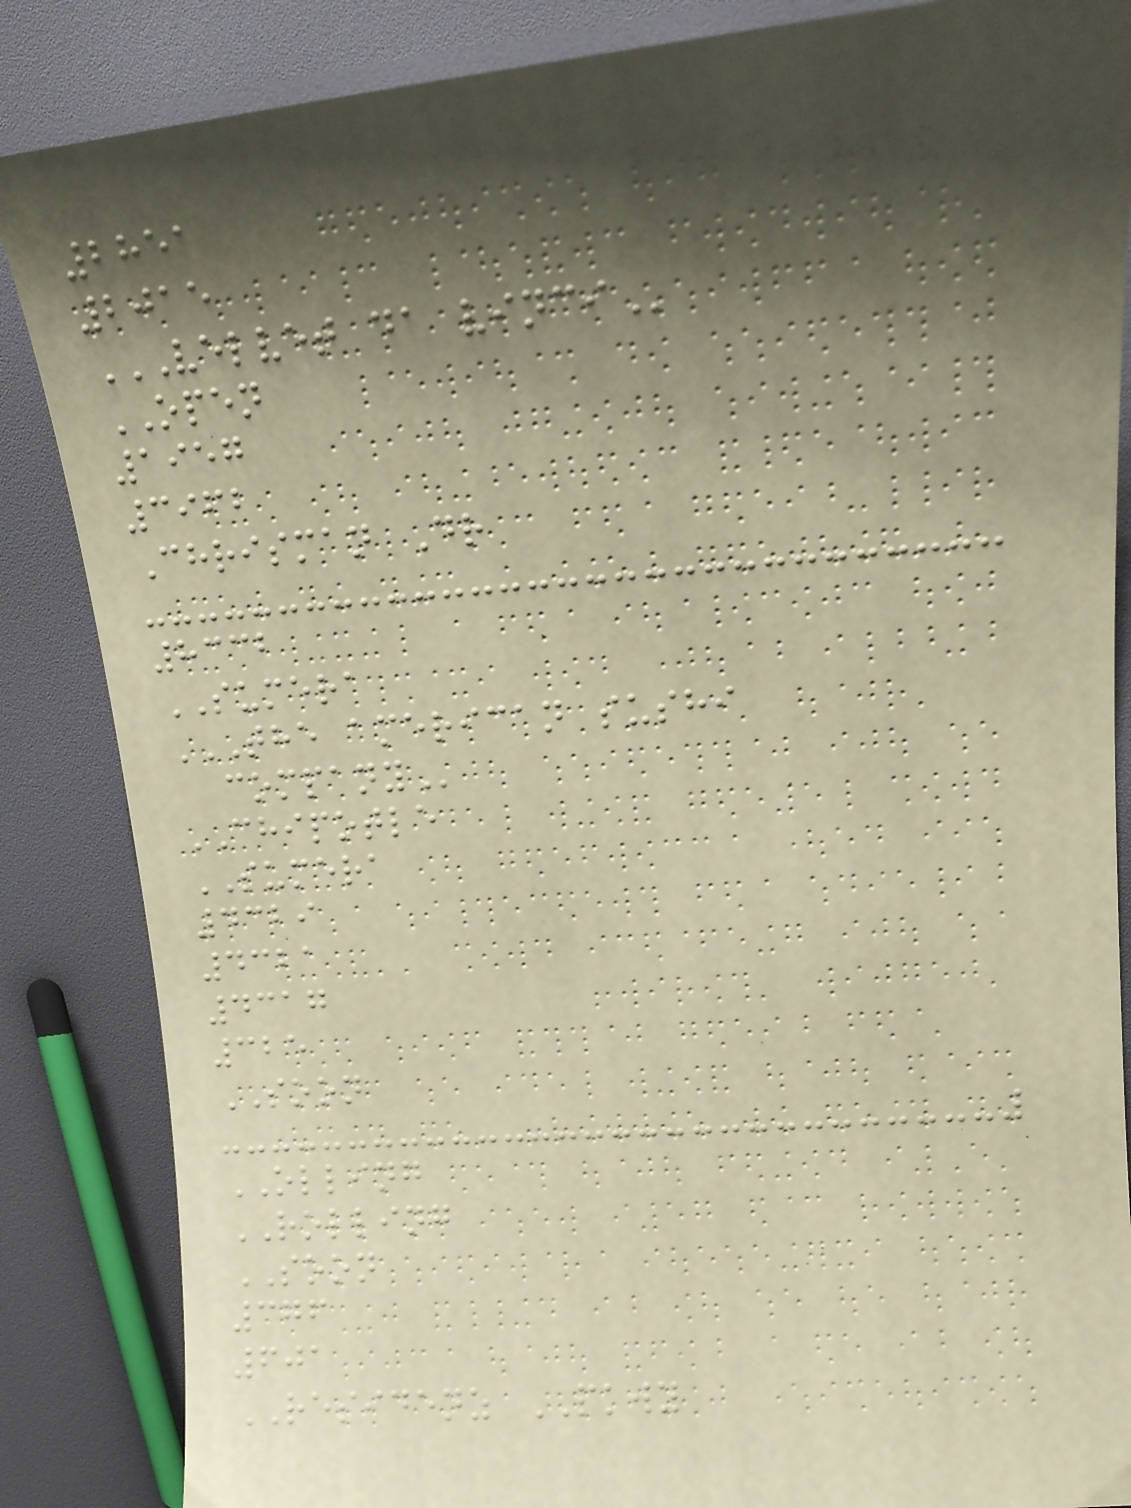2851
2015
VELVET DA VINCI
OPEN
1957
3962
Chrisman Dr
8332
SUMERA
THE AMERICAN SUSHI
COMPANY
CHIPOTLE
SUMERA
4329
4321
4317
325
SOON
OLLING
ROLLING
SOON
376
601
RESIDENZ PKWY
